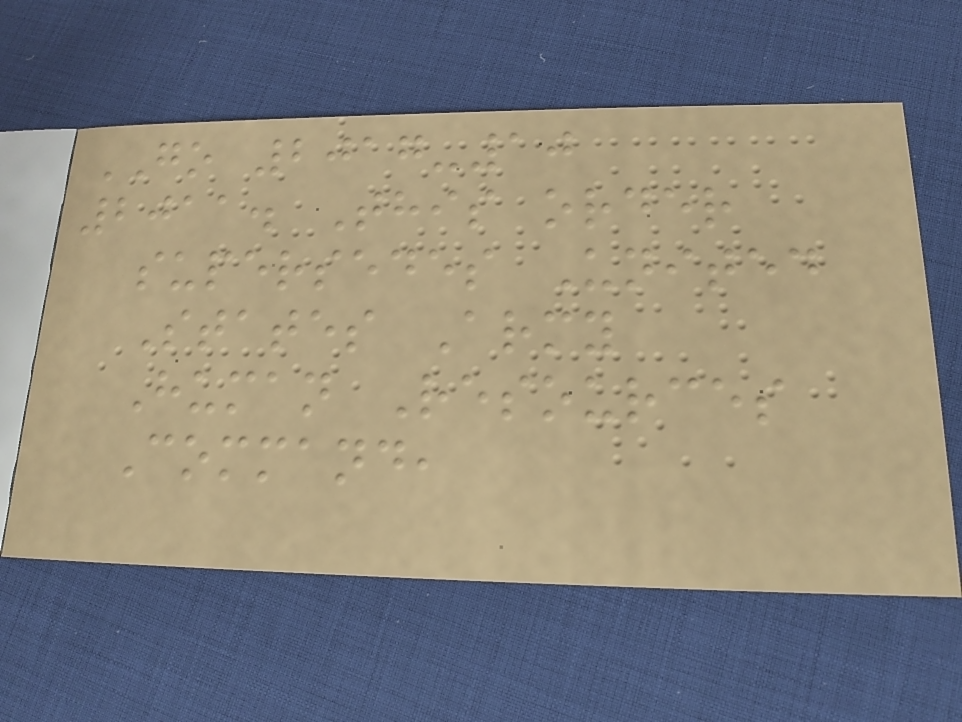GO 2017-10
2011. This order
supersedes United
States Army
Human Resources
Command,
